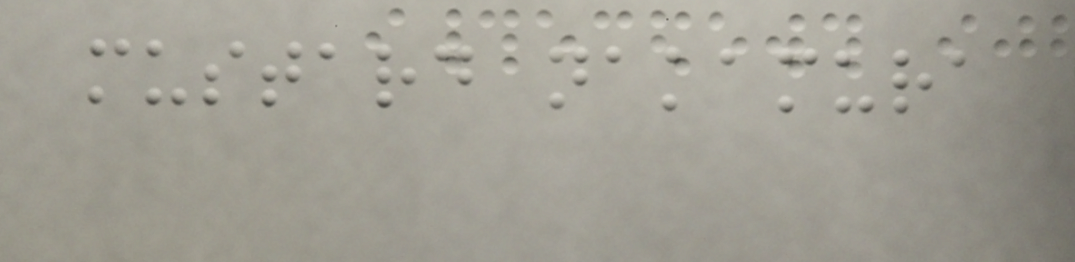mustard nakamura
